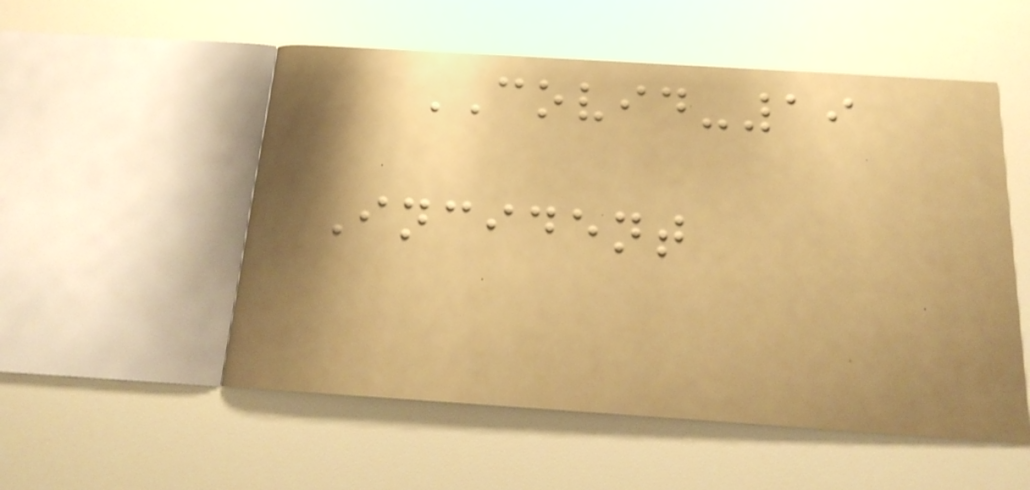COVID-19
Incident
